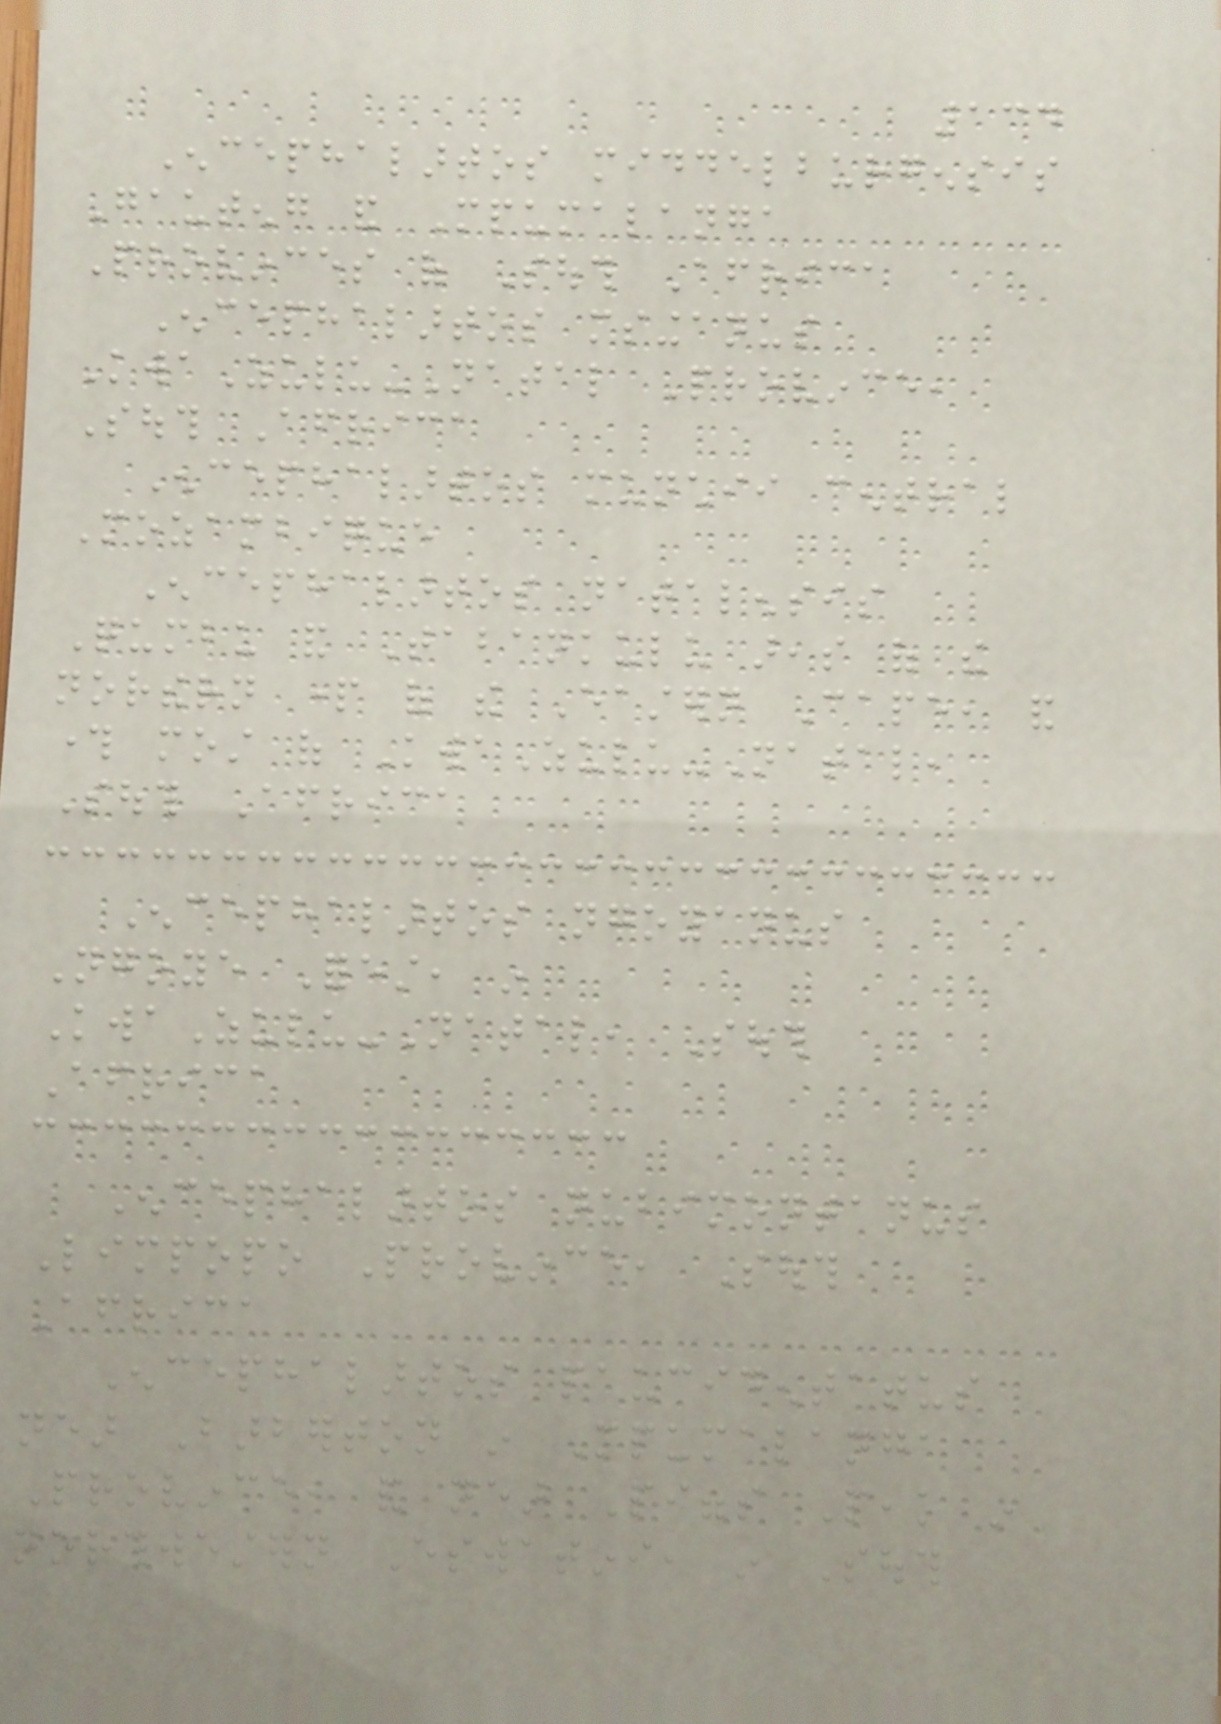134
Encephalartos middelburgensis
Gauteng and Mpumalanga
Provinces of South Africa
Encephalartos msinganus
KwaZulu-Natal Province,
South Africa
Encephalartos munchii central
Mozambique
Encephalartos natalensis
Qumbu and Tabankulu areas of the
northern part of the Eastern Cape, and
through most of KwaZulu-Natal,
South Africa
Encephalartos ngoyanus
Ngoye Forest, in
KwaZulu-Natal, South
Africa
Encephalartos nubimontanus
Limpopo Province, South
Africa
Encephalartos paucidentatus
near Barberton in Mpumalanga
Province, and near Piggs Peak in
northwestern Eswatini, in South
